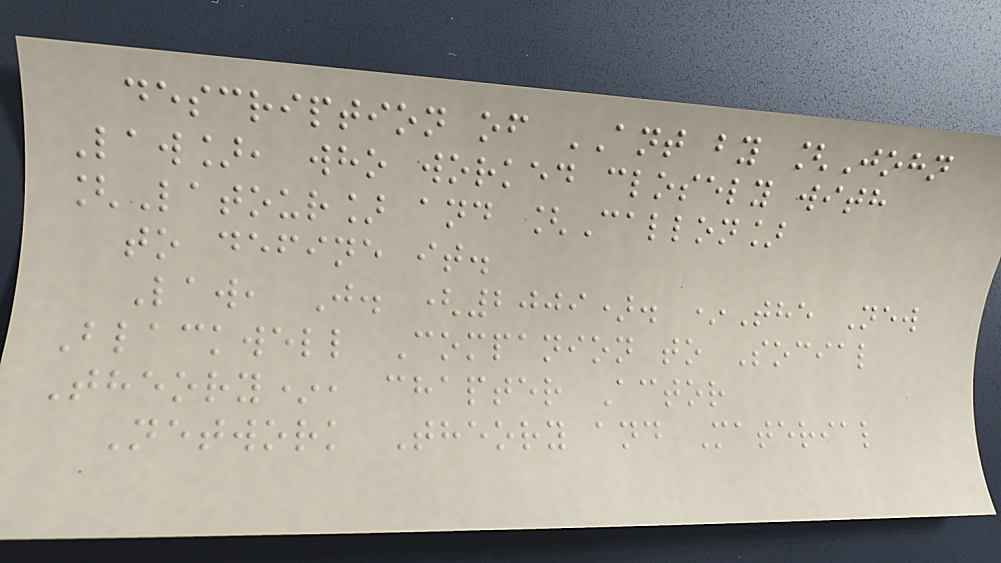description of ANT by [John
Law], who worked closely with
[Latour] and [Callon]
to define it.
Law, J. (2009). *The New
Blackwell Companion to Social
Theory*, chapter Actor
Network Theory and Material
